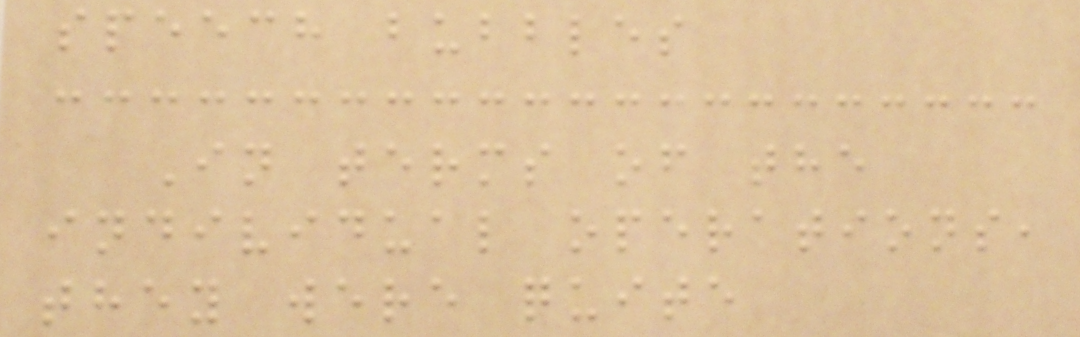speech bubbles
In terms of the
individual operations,
they were quite
